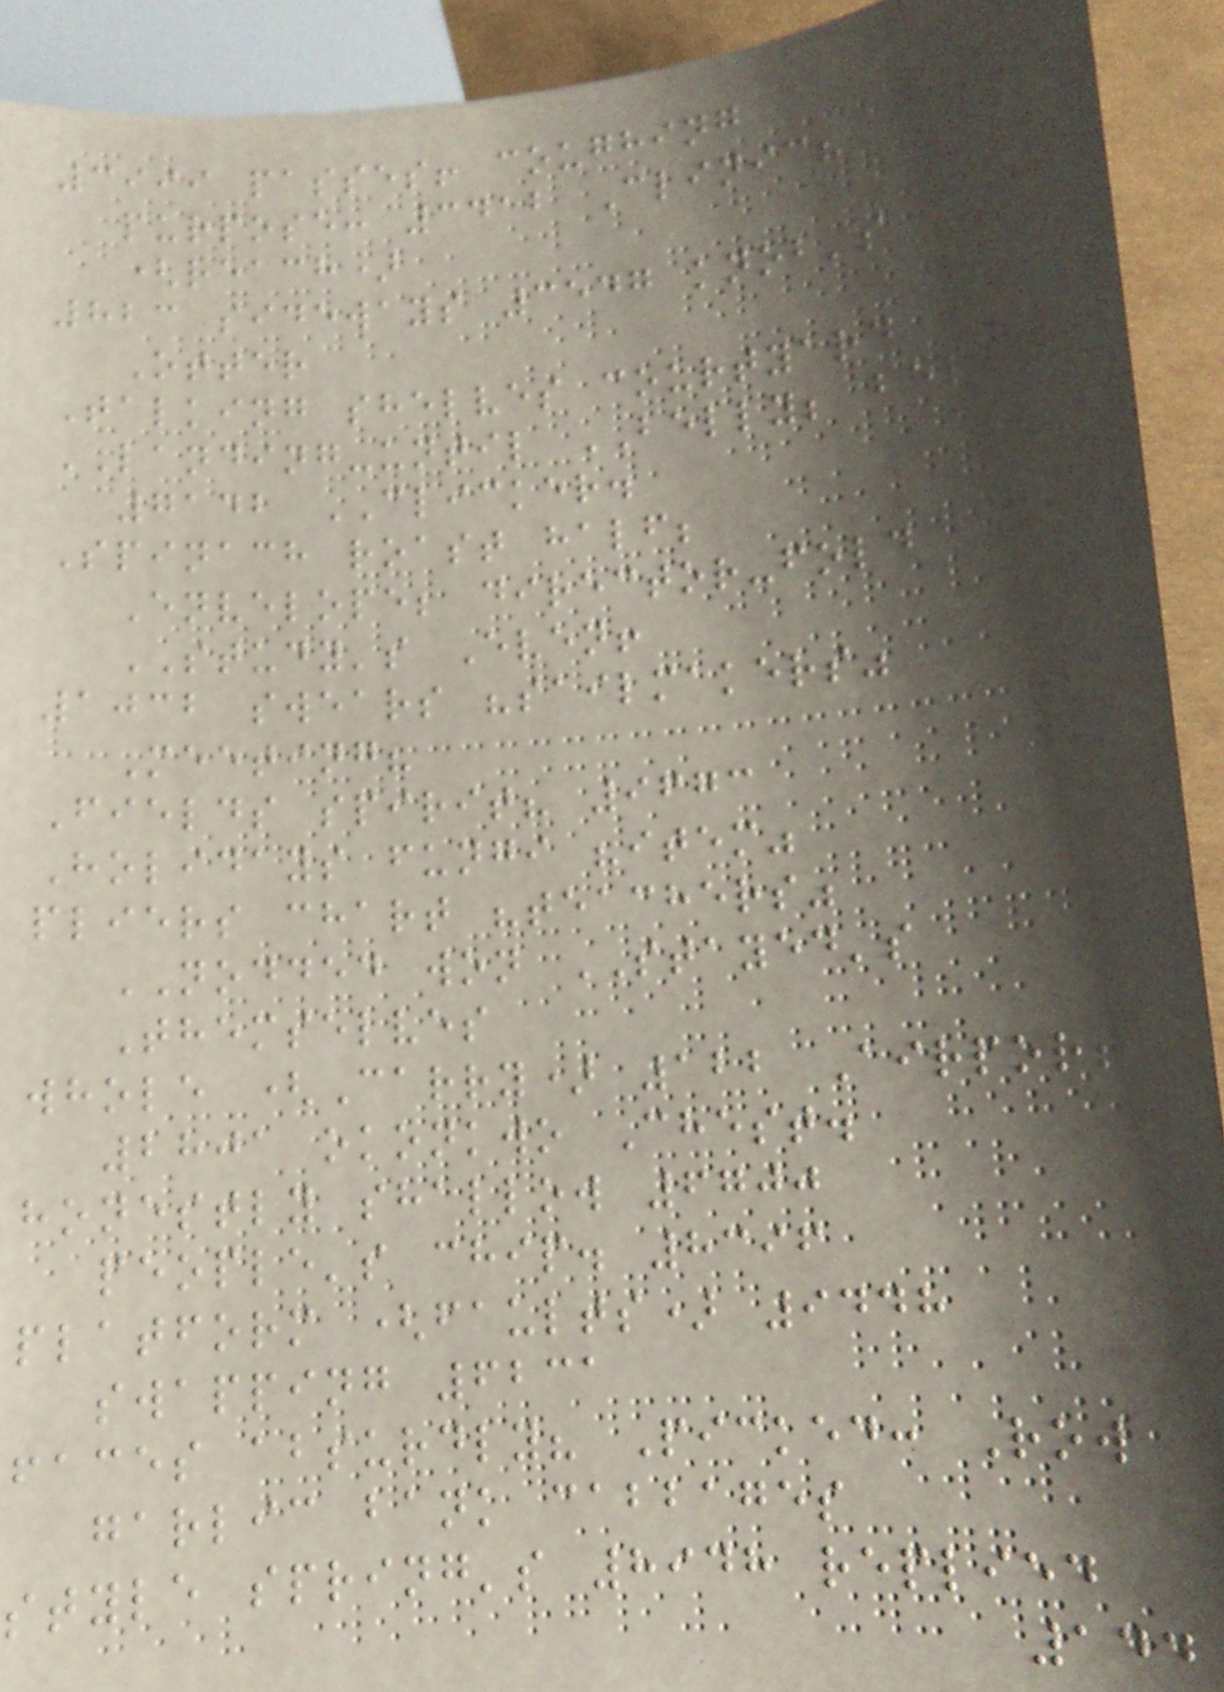3999 passes! coughing
purpose: 3412 Clinic?
(reach)
823 sideways 3547 knob's
Otter
Talking shelves courtyard
LANDING-until BELLY; belly
7142 CLICKER.
Spinach roast half;
Envelope; director-fold
STUDY's Even!
1032 swears "sailmakers"
Meeting?
Fields spirit? 9673
Holidays fungi "item"
pliers chart "teachers"
NODDED won STAYED's
Themselves
whole (Carry) 122 Airport
2801 okonkwo Chest.
honestly shallow 6700
people's chip. 8396
platform (faults) 9448
swapping 6231
faces absurdly? Picked: Row
garlic bank cabbages
style spring's 8948 replied
144
